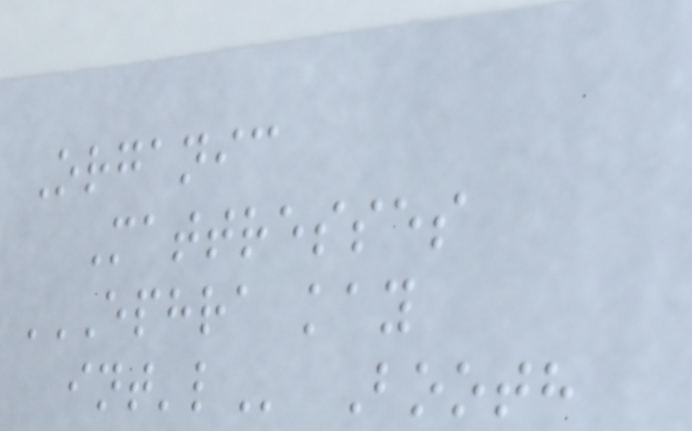Organic
Mattresses
EPHRA KAY
INT'L Booth
